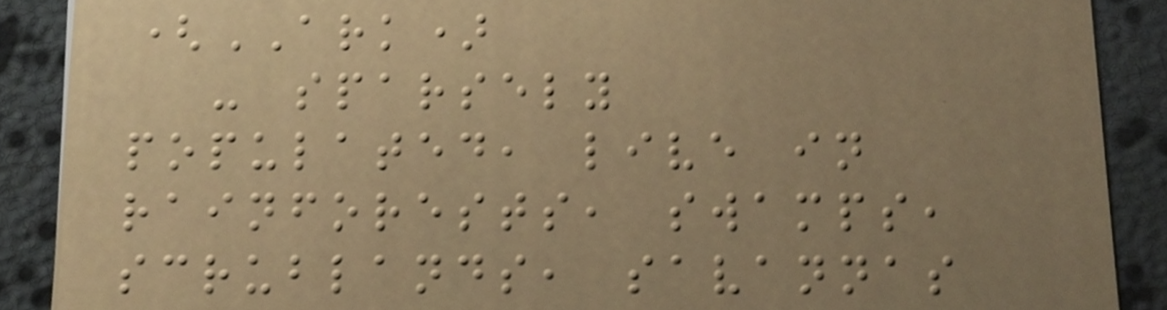(ARK)
- sparsely
populated, live in
rainforests, swamps,
scrublands, savannas
